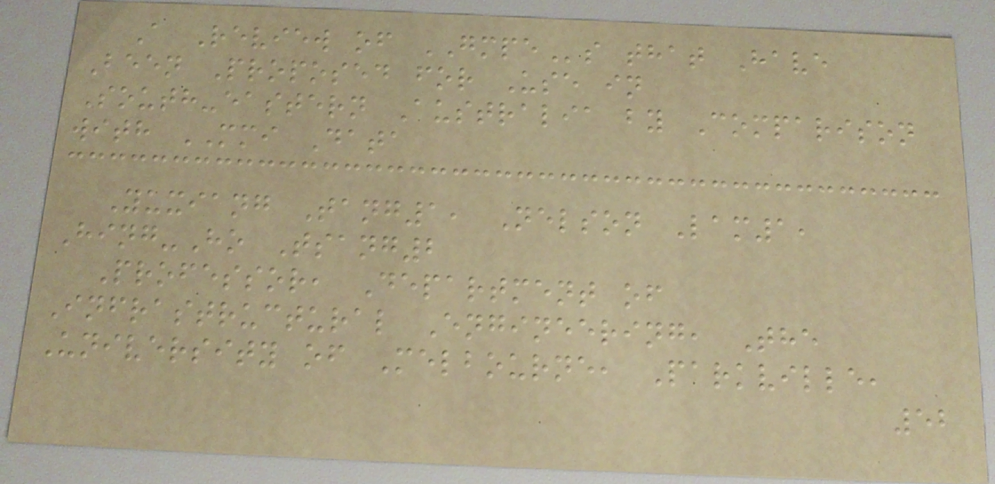A Review of GMPEs that Have
Been Proposed for Use in
South-eastern Australia by Comparison
with MMI Data
Yuxiang Tang1, Nelson Lam1,
Hing-Ho Tsang2
Professor, Department of
Infrastructural Engineering, The
University of Melbourne, Parkville,
52
